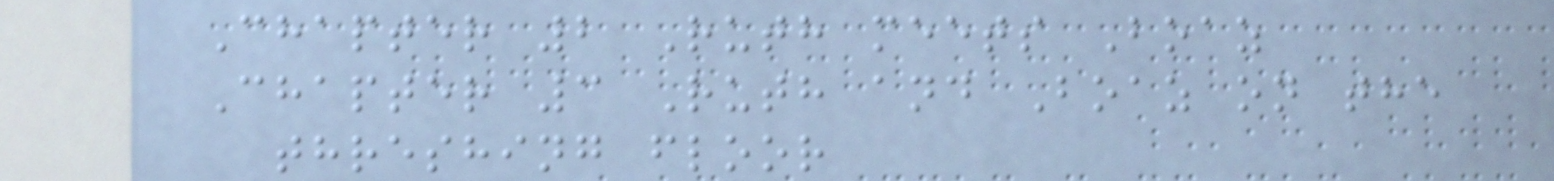Chapter 2 Ruth meets Boaz
Chapter 3 Ruth and Boaz on the
threshing floor
